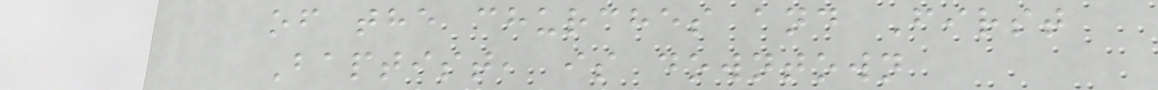of the churches and First
Baptist, is downtown
